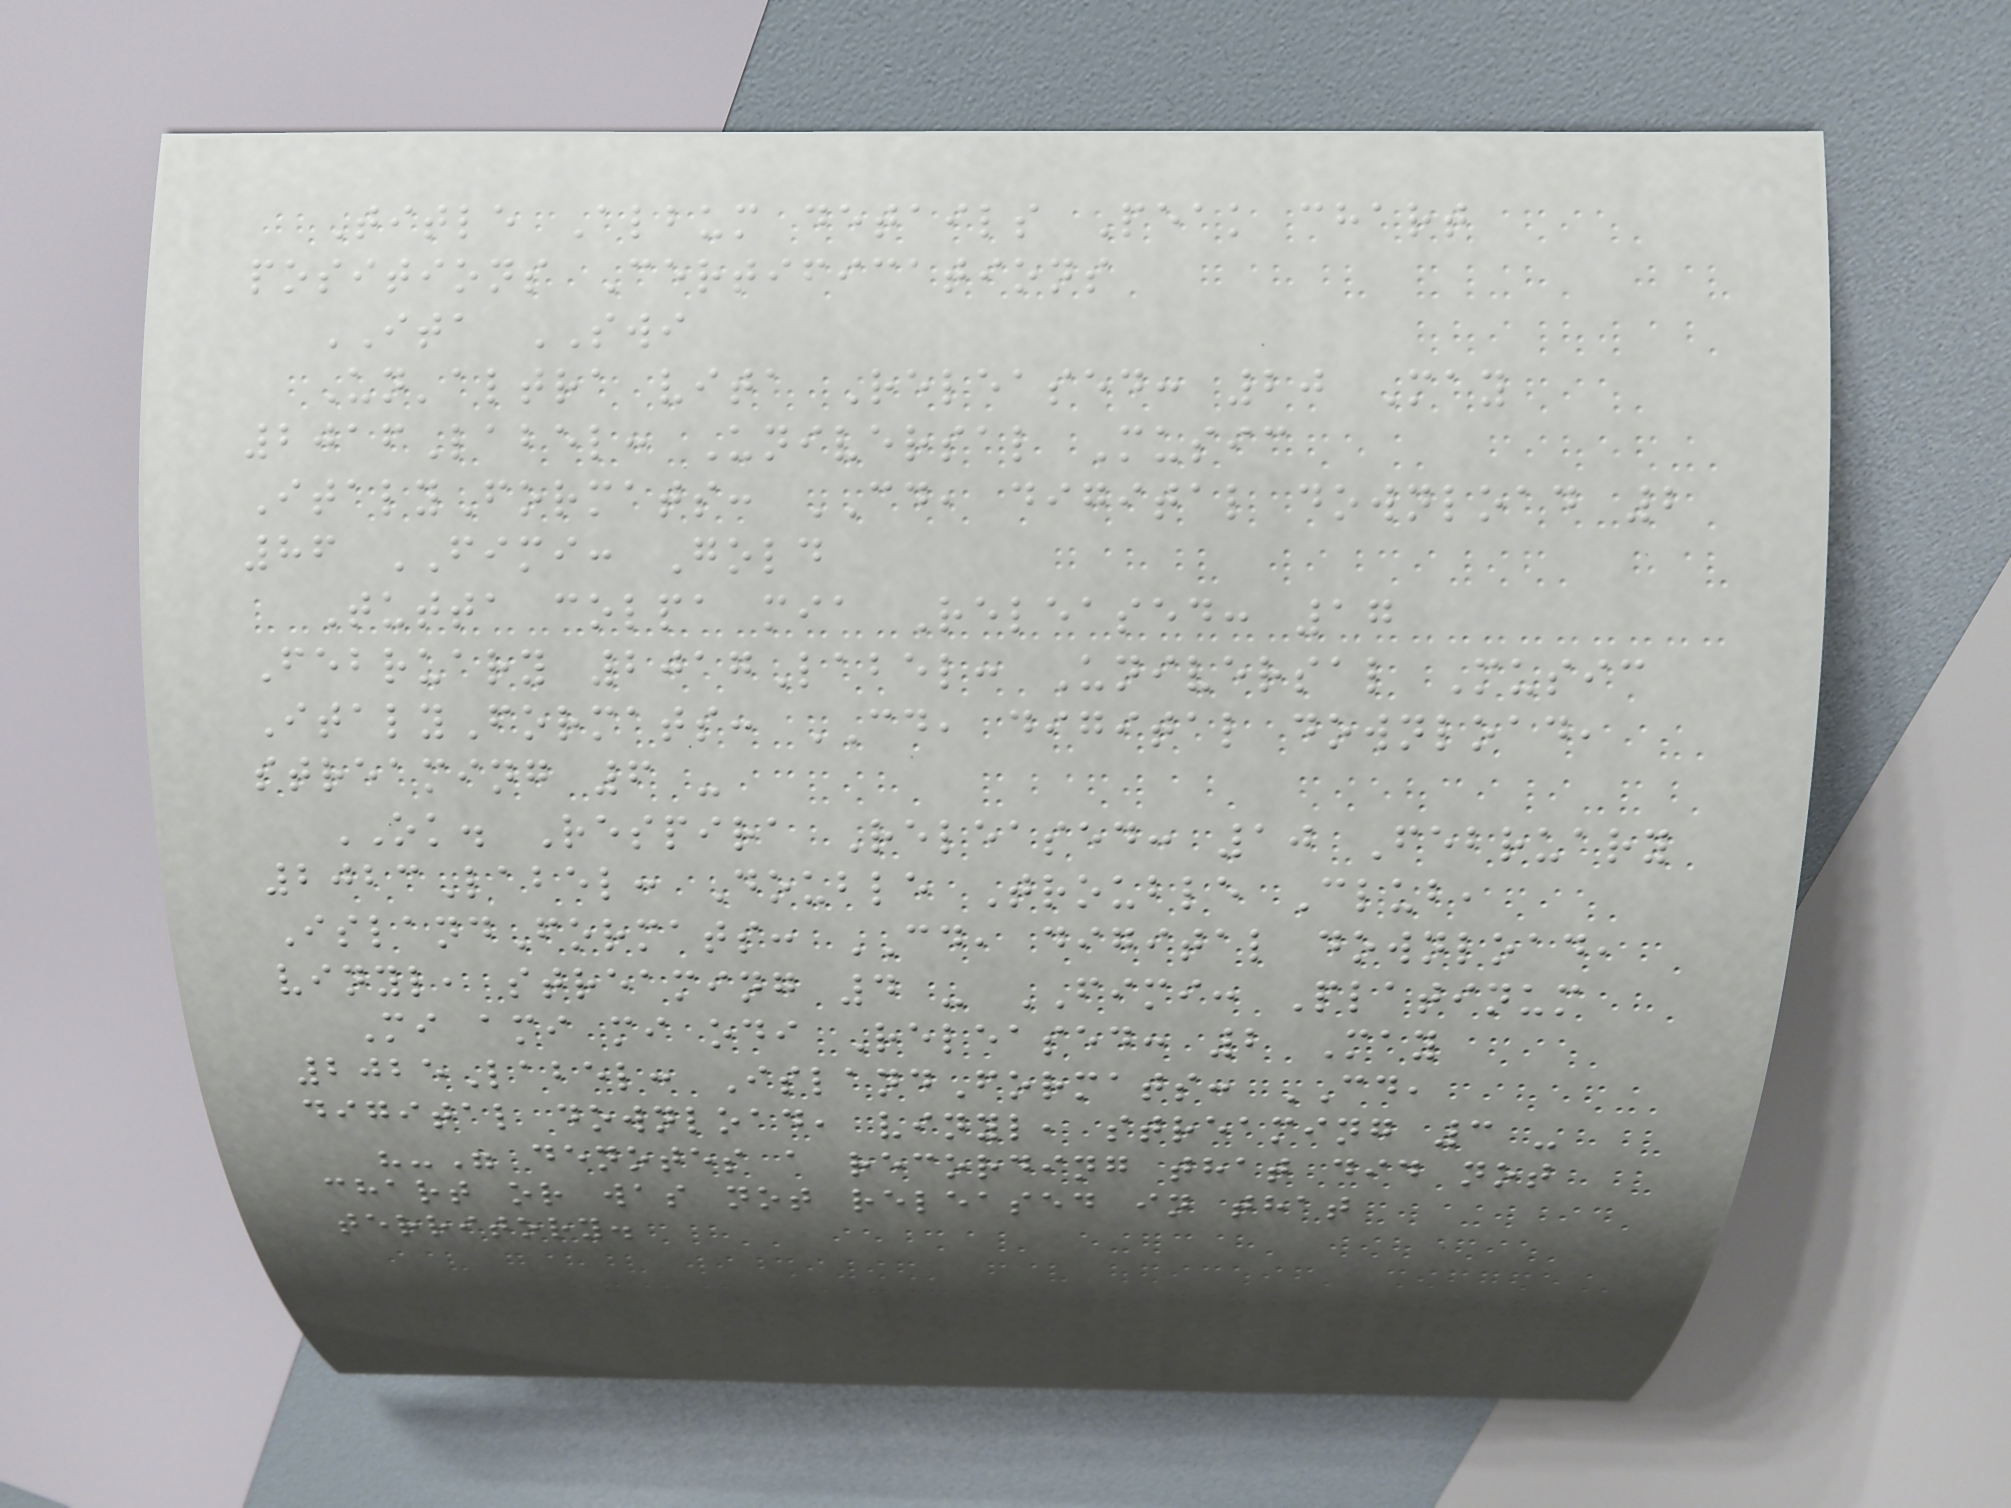Title Album details Peak chart
positions Certifications
ITA SWI
Un'altra vita Released: 20 May
2016Label: Universal Music
ItalyFormats: CD, digital download 2
86 FIMI: Gold
Tutta colpa mia Released: 17
February 2017Label: Universal Music
ItalyFormats: CD, digital download,
streaming 6 -
OK. Respira Released: 10 February
2023Label: Double Trouble Club,
IslandFormats: CD, digital download,
vinyl, streaming 4 - FIMI: Platinum
Mi ami mi odi Released: 2 May
2025Label: IslandFormats: CD,
digital download, vinyl, streaming 3 -
"-" denotes a recording that did not
chart or was not released in that
territory.
